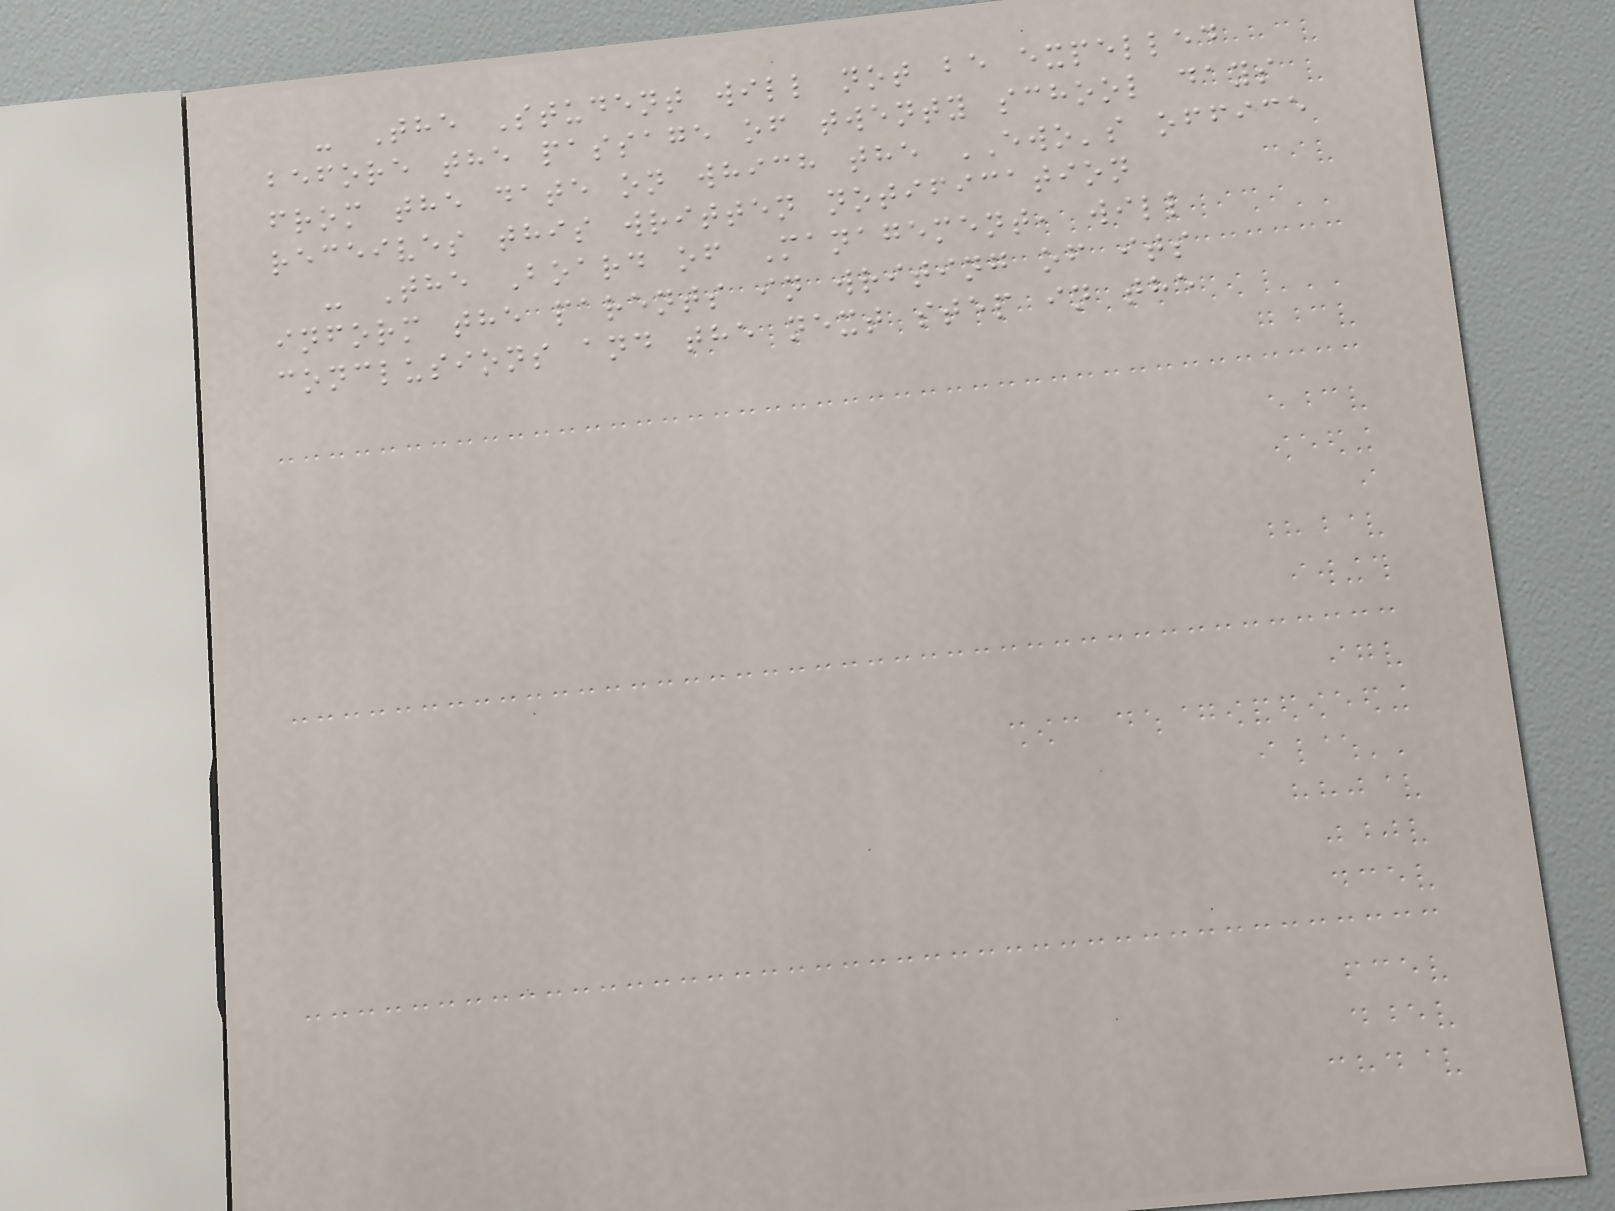- The Student will not be expelled
before the passage of twenty school days
from the date on which the EWO's office
receives this written notification
- The Board of Management, will
inform the parents in writing of its
conclusions and the next step in the
